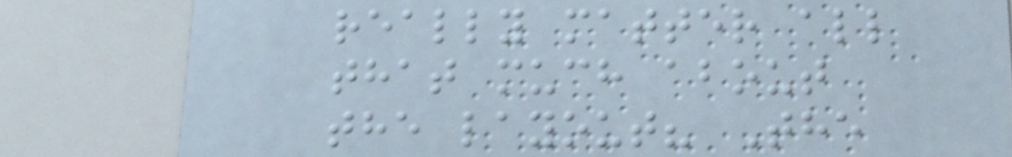really matter all
that much about
the layout? The
